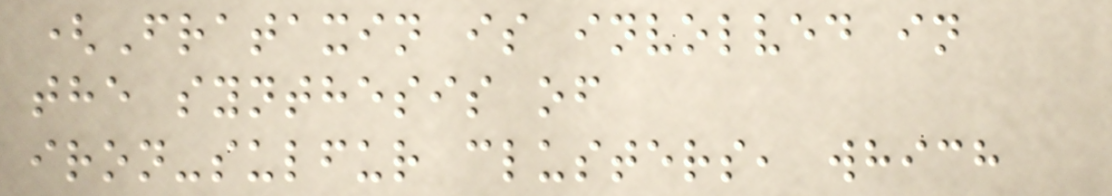(Frataxin is involved in
the synthesis of
iron-sulfur clusters, which
